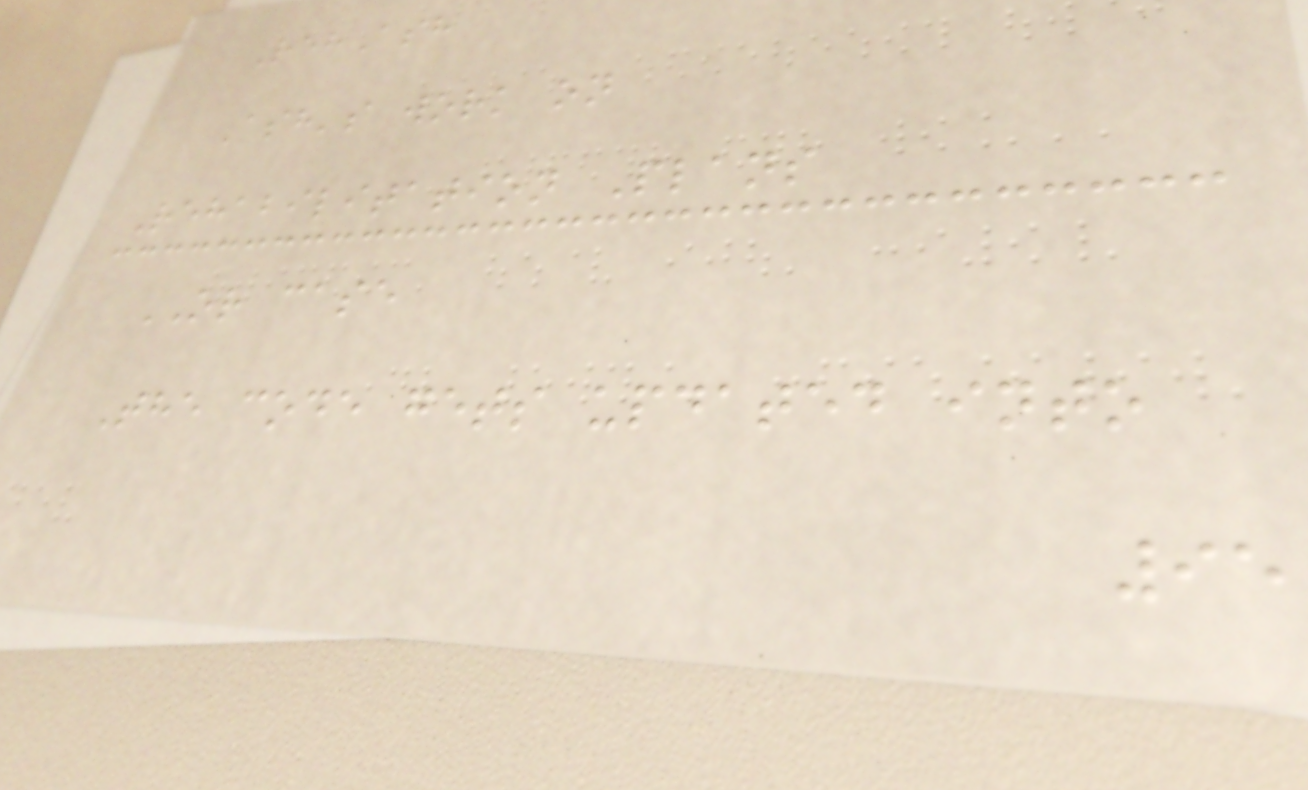RehAsh
Ash's work on
Rehabilitation Plans
OR case
The code gets updated into
95
